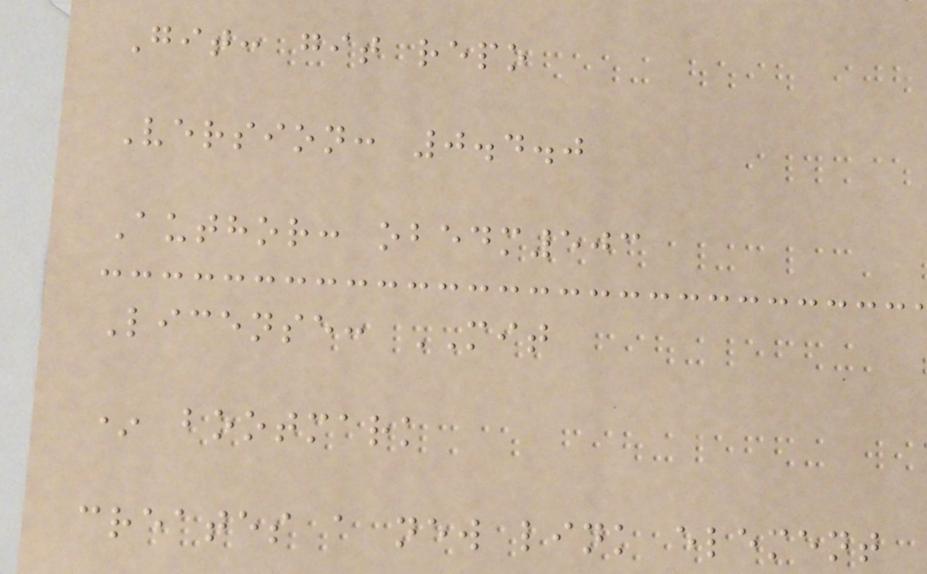Git: git repo
Version: 0.4.0
Author: obedm503
License: MIT
* bootmark
creates a new link element
